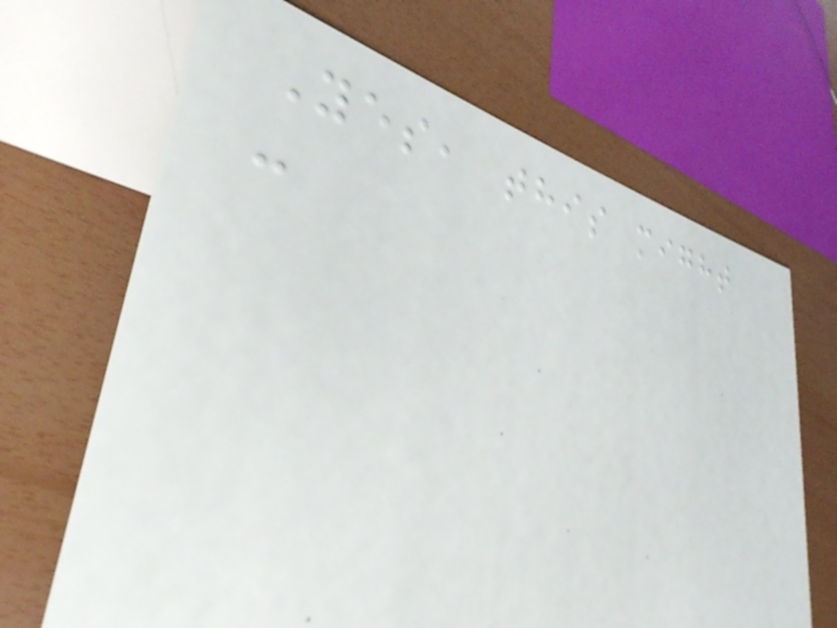Yes, this might
-
